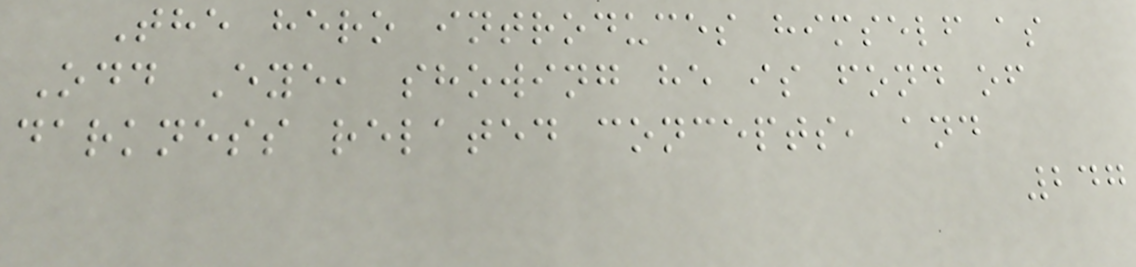The hero introduces himself as
Odd Eye, showing he is fond of
darkness related concepts, and
247
